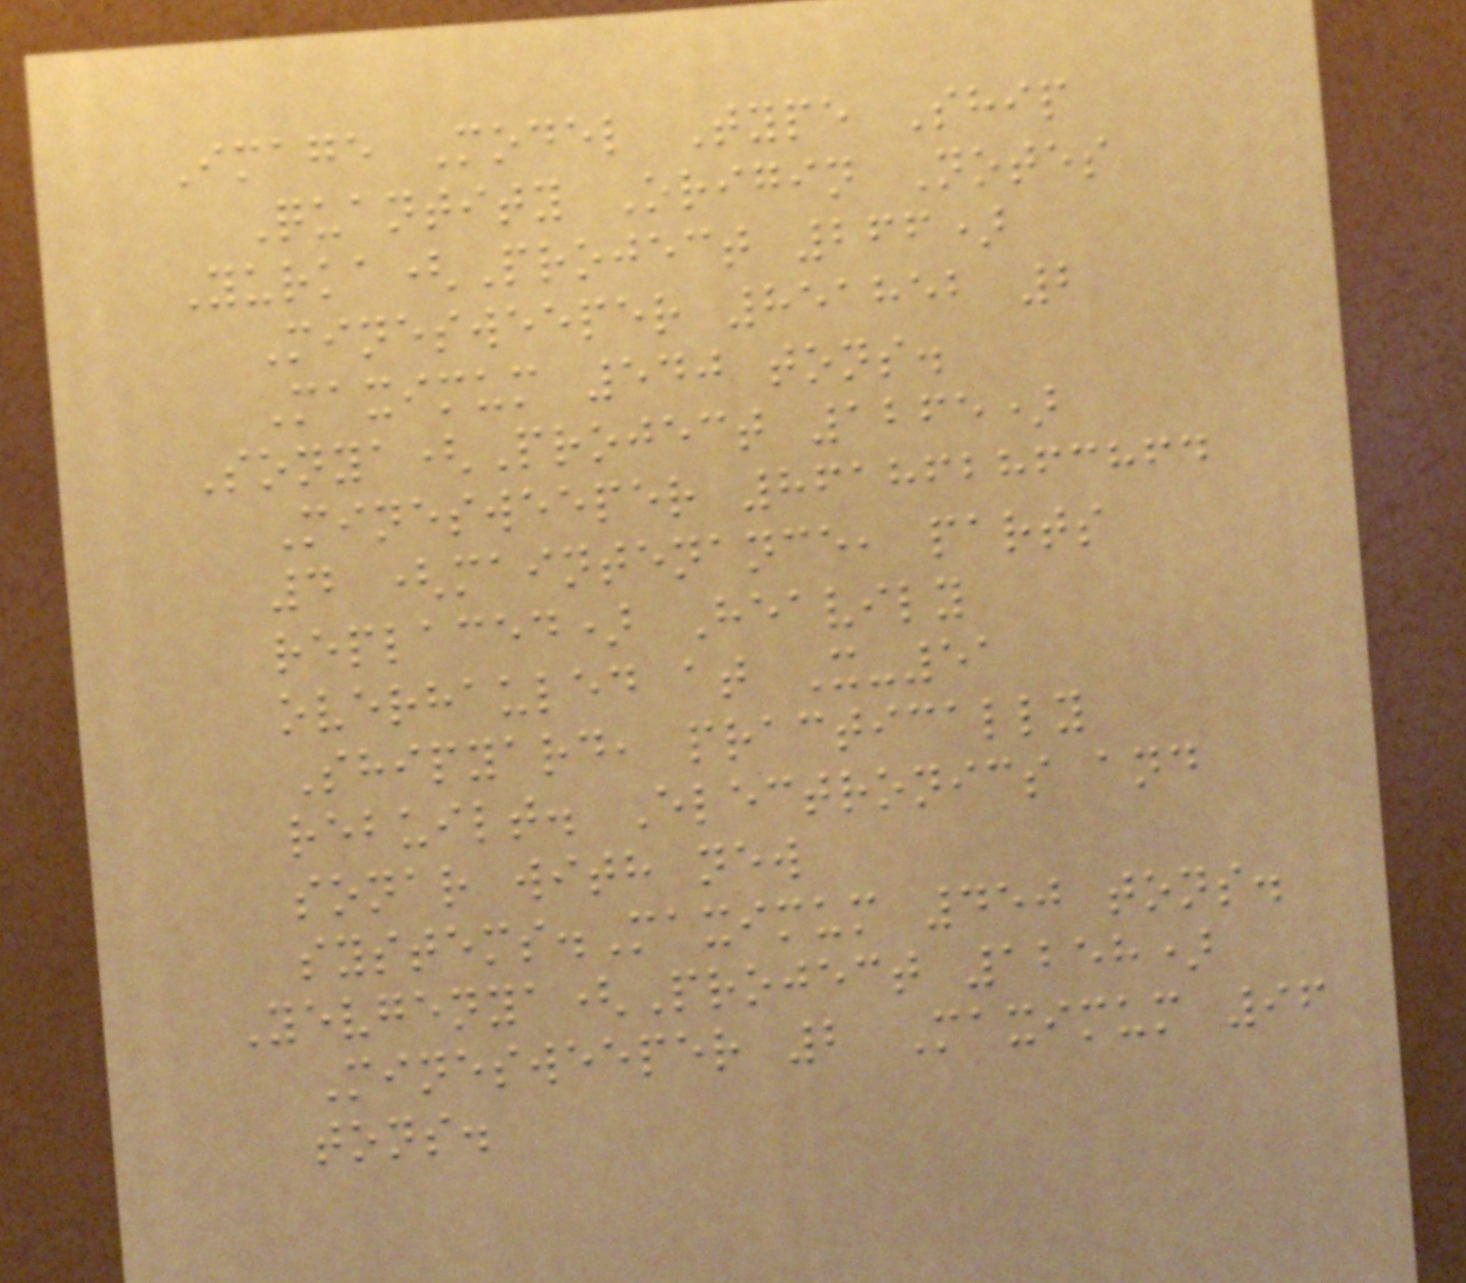Image Model Type Ship
Quantity Origin Notes
Yurka(Project 266)
Minesweeper 851852 2
Maximum 540 tons.
Sonya(Project 1265)
Minesweeper 861862863864
4 (maintenance, parts
replaced) Heavily
overhauled at X-51
Shipyard, practically
rebuilt. Electronics and
sonar with new
systems.Maximum 450 tons.
Yevgenya(Project 1258)
Minesweeper 2 Maximum 96
tons.
